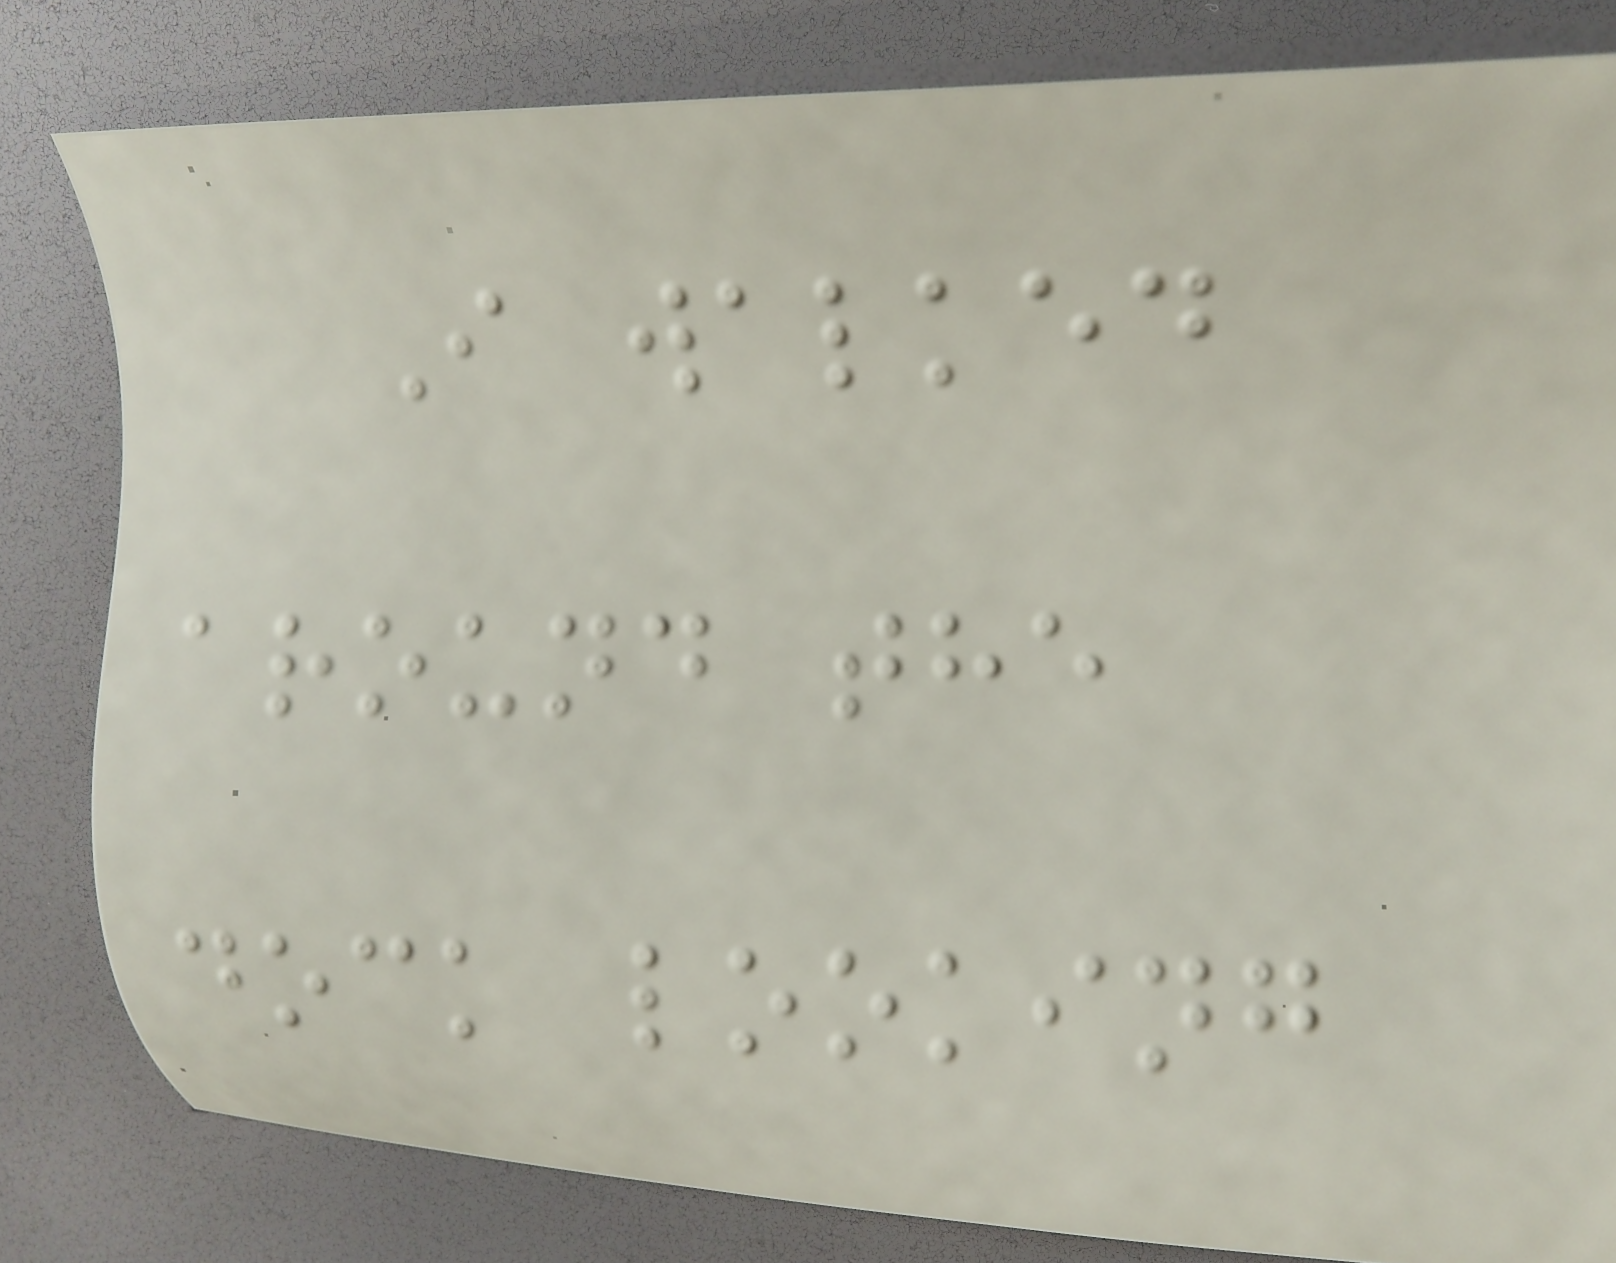I walked
around the
dock looking
